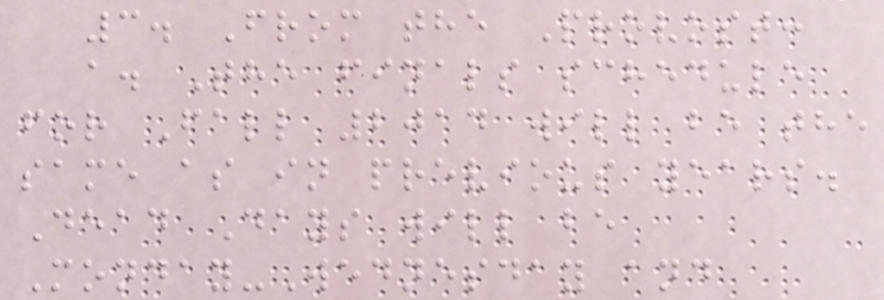3. From the Provost:
a. The finals schedule
for Fall 2014 will be the
same as in previous years.
Dead Days will be
Monday-Wednesday and
